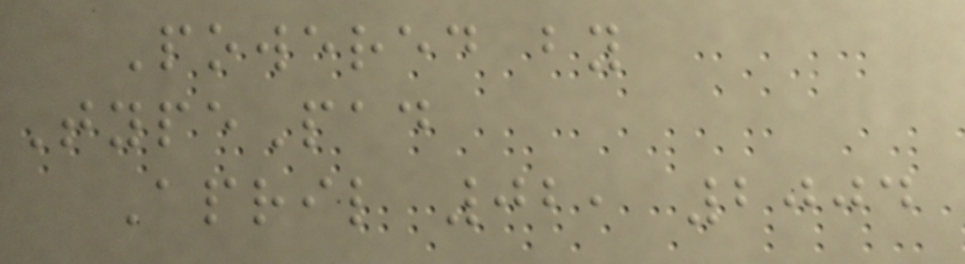Powered by
TypePad
April 02, 2004
